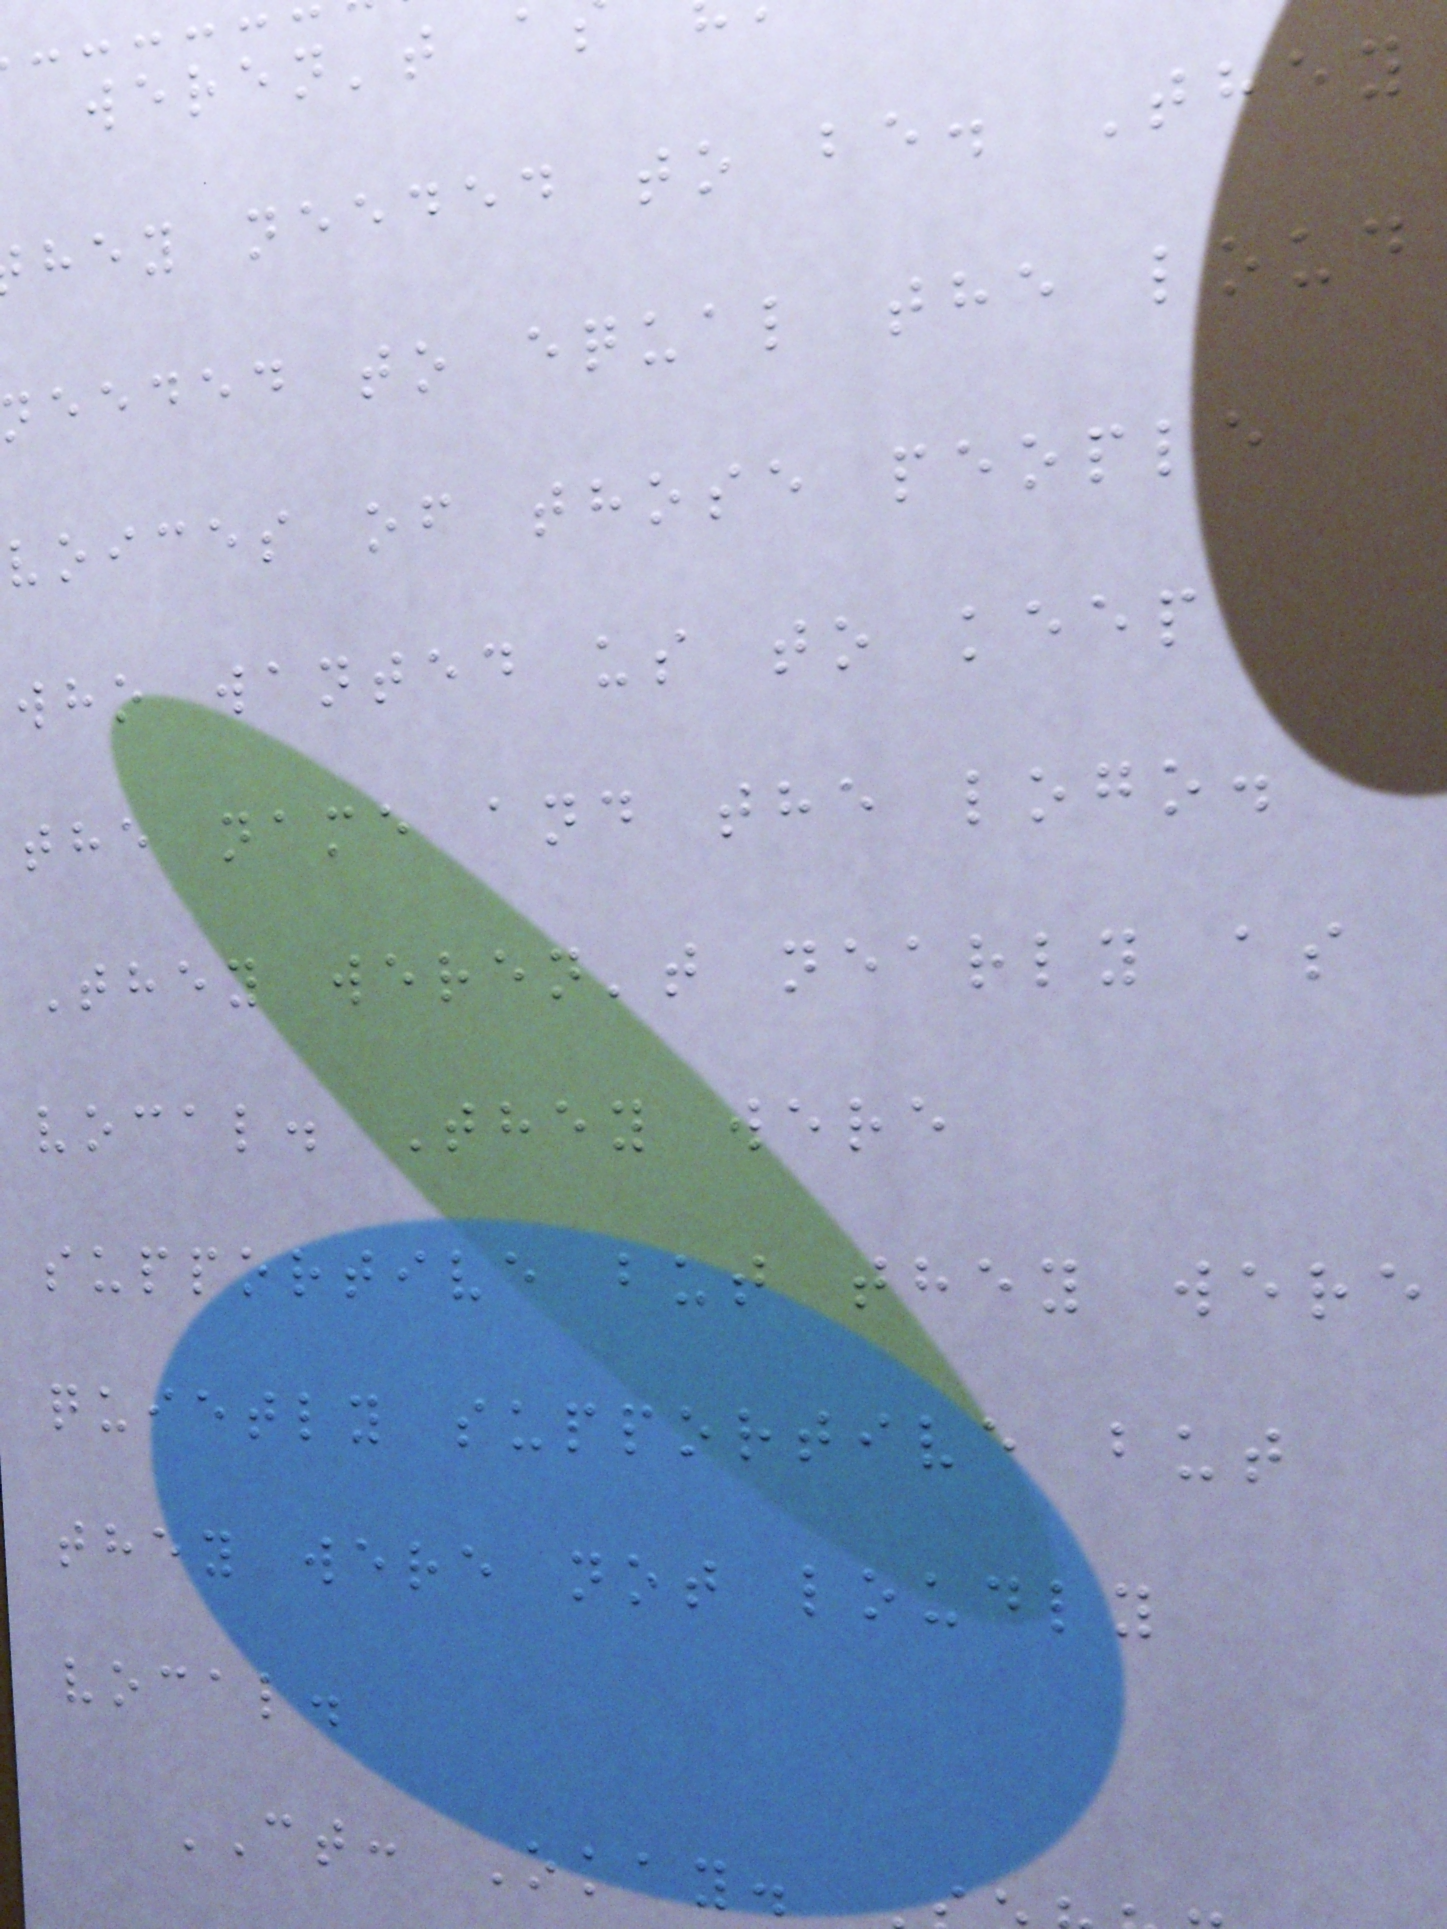weren't a
hey needed to be. They
needed to equal the loud
voices of those people
who wanted us to keep
the name and the logo.
They weren't nearly as
vocal. They were
supportive but they were
quietly supportive but
they were not loudly
vocal.
CT: Okay.
